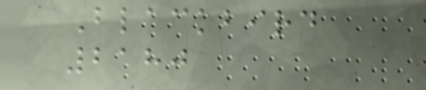Blackbird
2180
